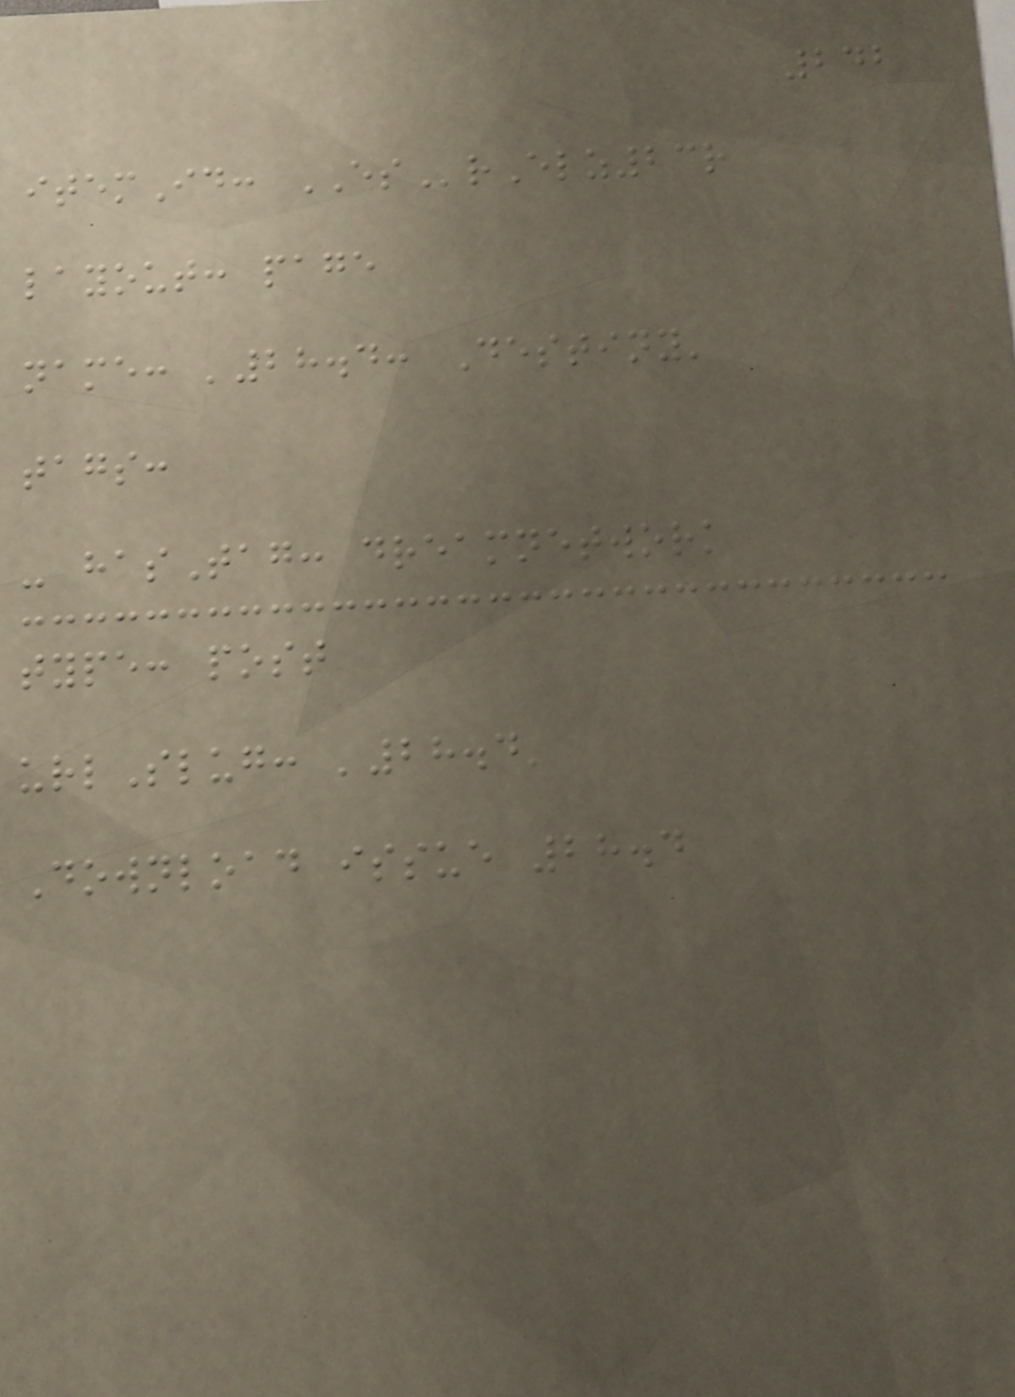242
itemId: ESrElz23r
layout: page
name: '28.4: Destiny'
tags:
- hasTag: dreamnetwork
type: post
urlSlug: '28.4'
Download issue 28.4
